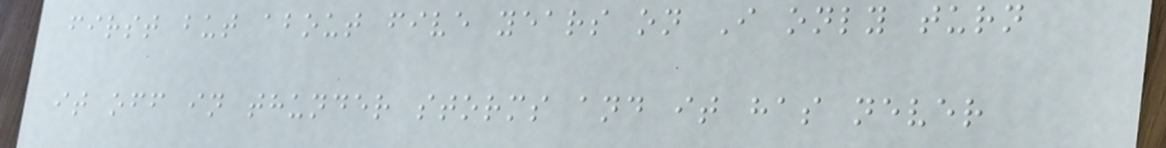first but about five years on I only turn
it off in thunder storms and it has never
